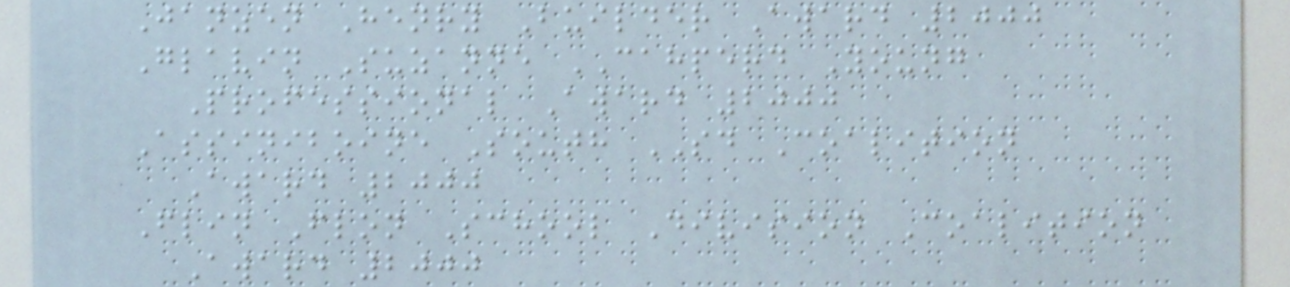Janzen Henry Builder Award 2000
Glavin Suzanne CAHPERD Young
Professional Award 2000
Assiniboine South SD Coalition
Award 2000
Flin Flon School Division Coalition
Award 2000
